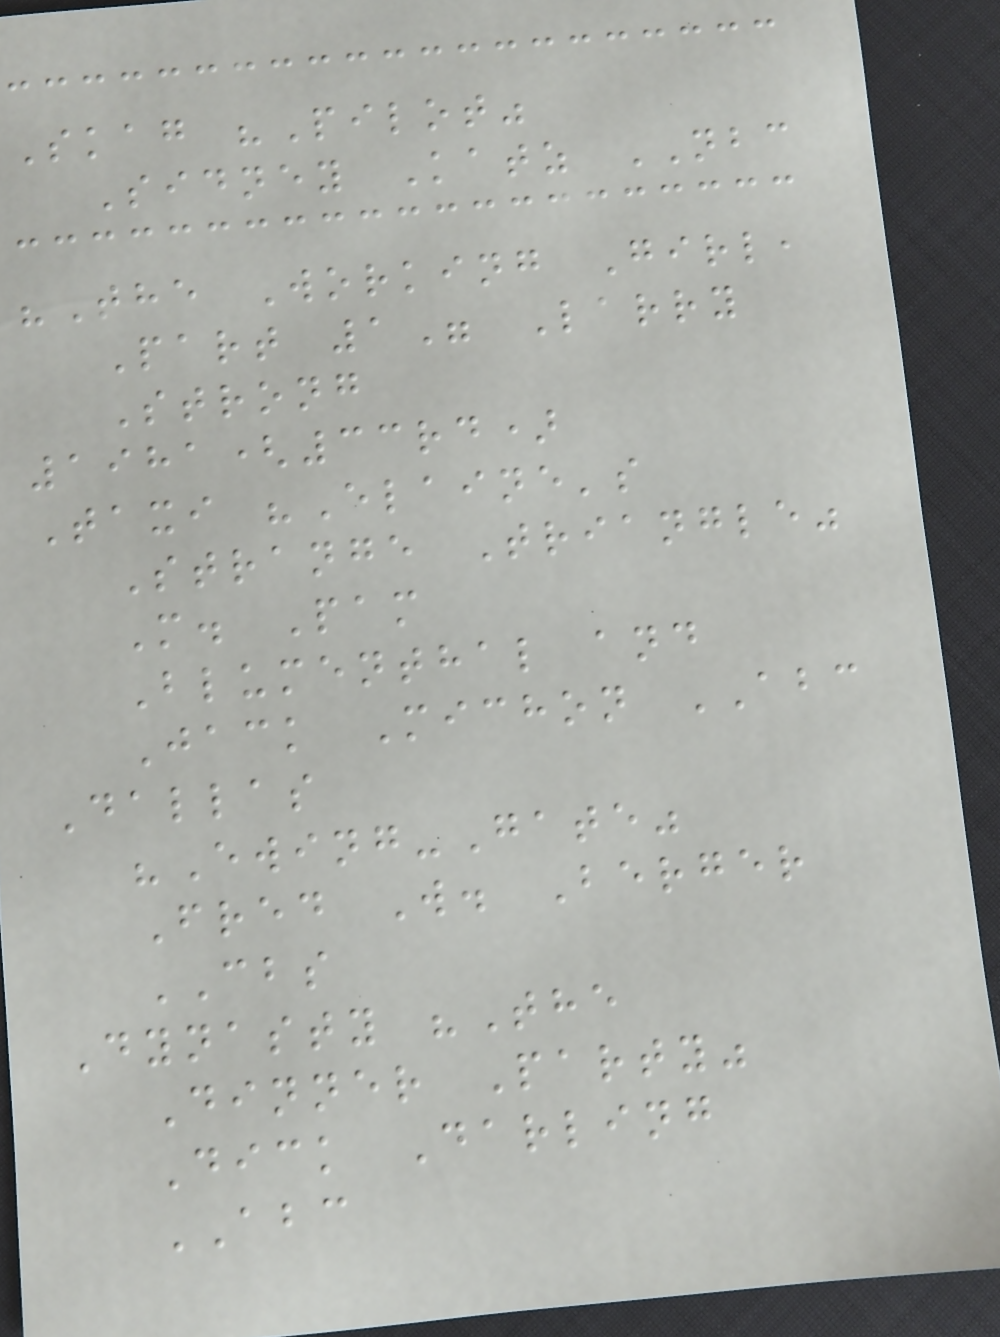Skag "Pilot"
Sidney Katz NBC
"The Working Girl,
Part 1" Larry
Strong
1981(33rd)
Taxi "Elaine's
Strange Triangle"
M. Pam
Blumenthal and
Jack Michon ABC
Dallas
"Ewing-Gate"
Fred W. Berger
CBS
Dynasty "The
Dinner Party"
Dick Darling
ABC
